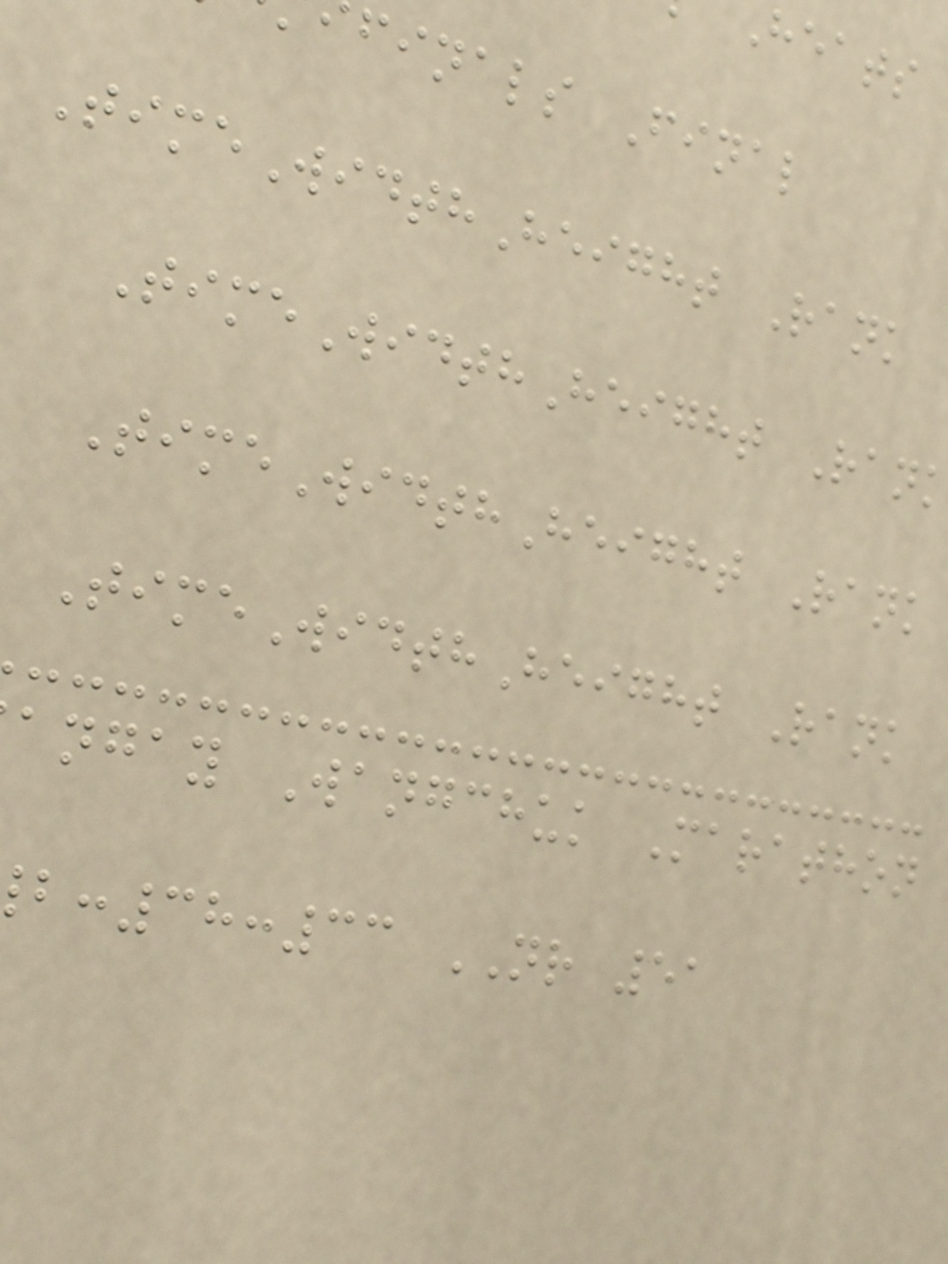finals Final
TimeWidthHeight Rank
TimeWidthHeight Ran
TimeWidthHeight Rank
TimeWidthHeight Rank
angay Wangchuk Marathon
:38:33 NR 51
